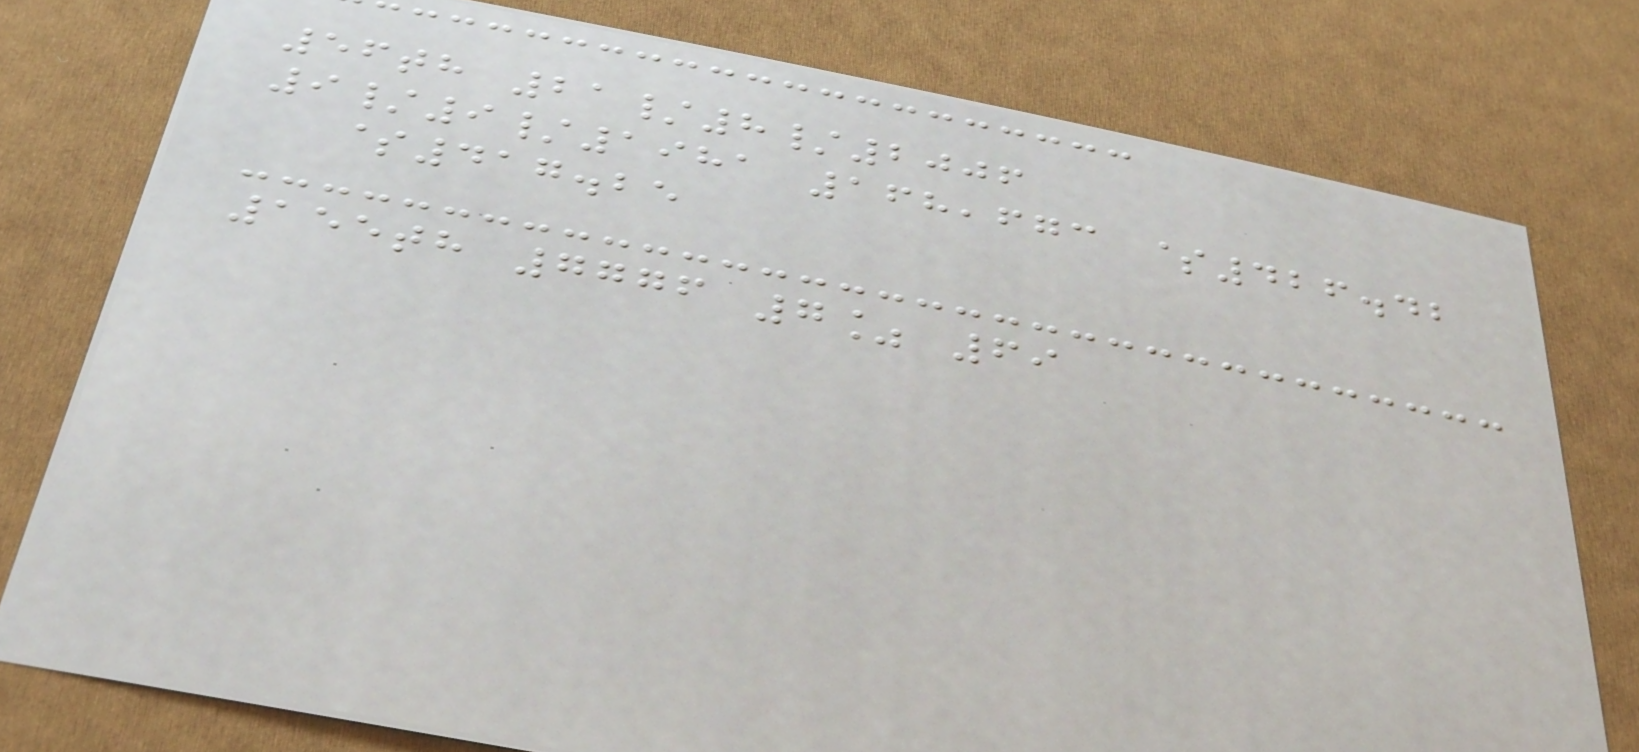56th 21/8/2006
9/9/1981 168,673 $426.42
$417.25
155th 7776 7% 69
